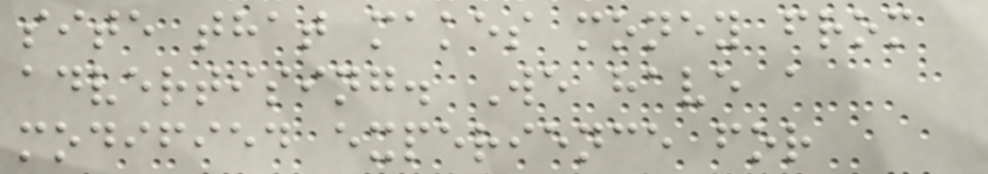site that makes money from
advertising. We have a
modified experience for
